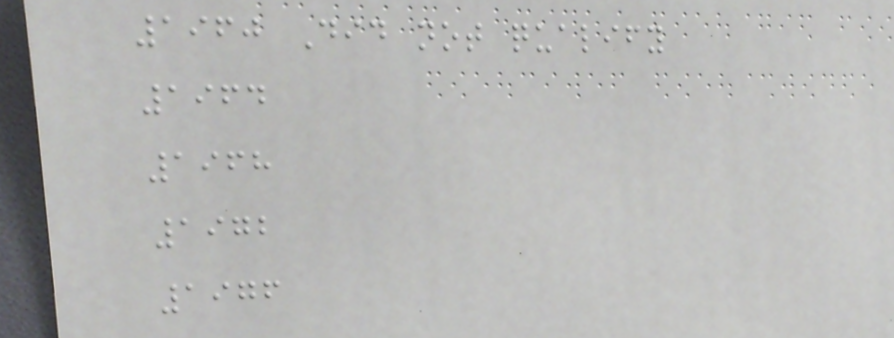1960 Did not qualify
1964
1968
1972
1976
